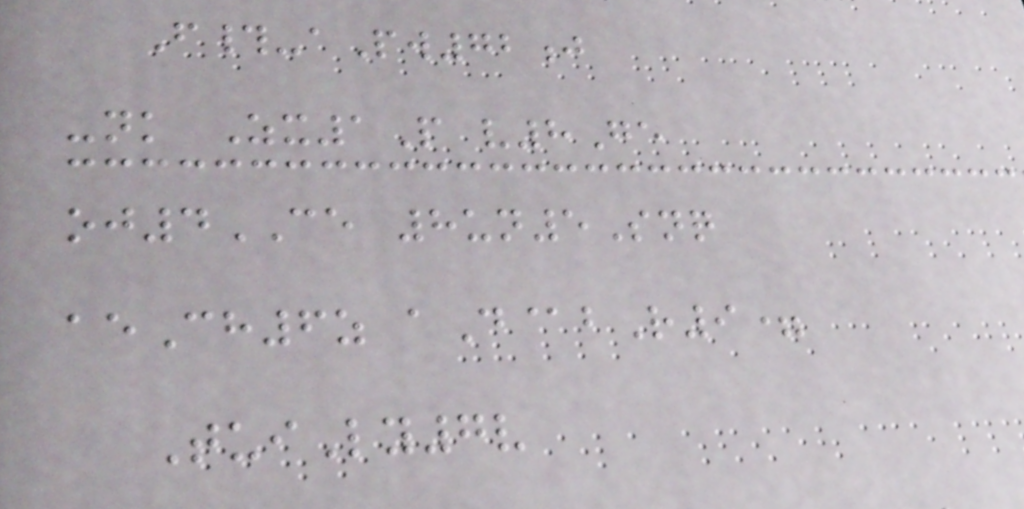F#-aPw72j
-nk Zx1P v8Ge
oj4CE 8un5Snq
aeCh6z aD@bR9=
TuiLy7v
